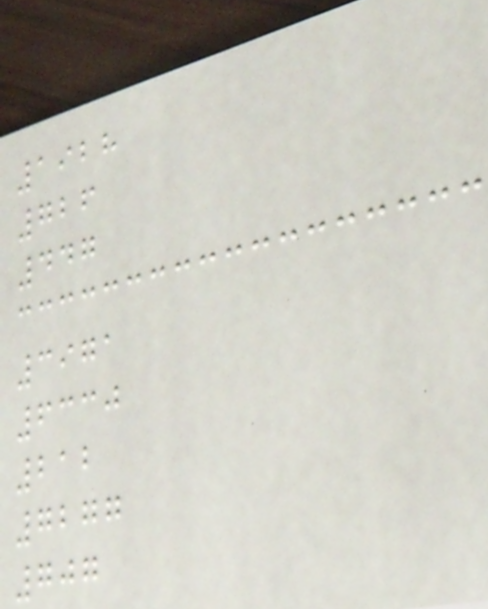1928
726
447
3971
6330
212
7277
707
